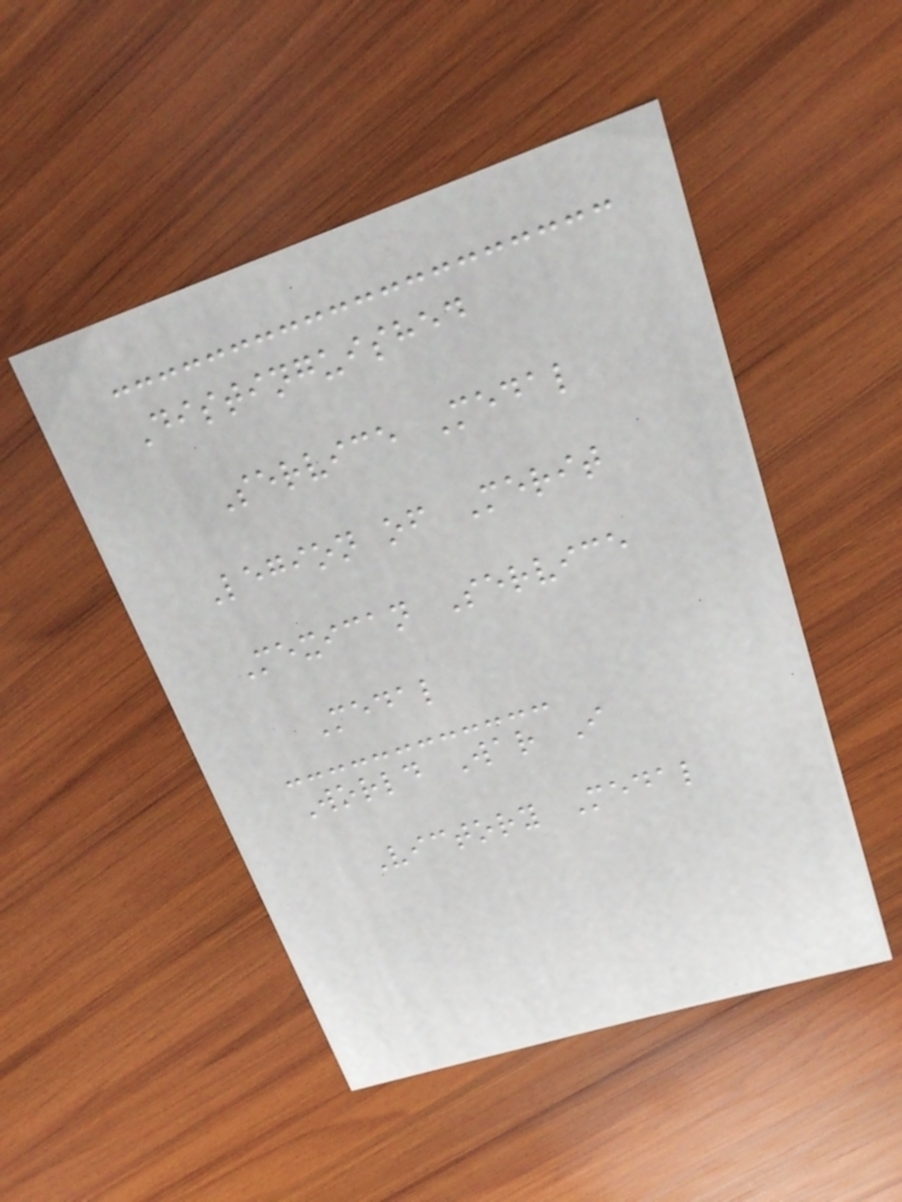Distinguished
Service Medal
Legion of Merit
Mexican Service
Medal
World War I
Victory Medal
